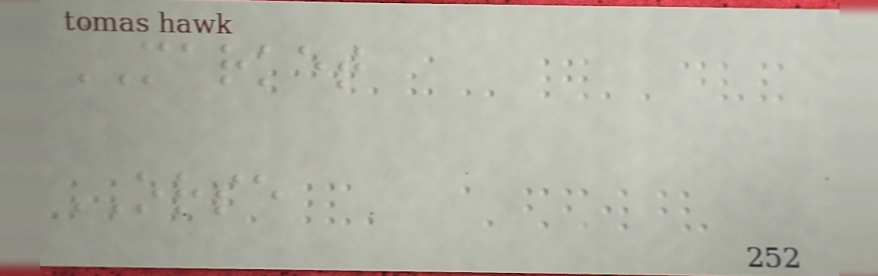MARKET
ORSE
